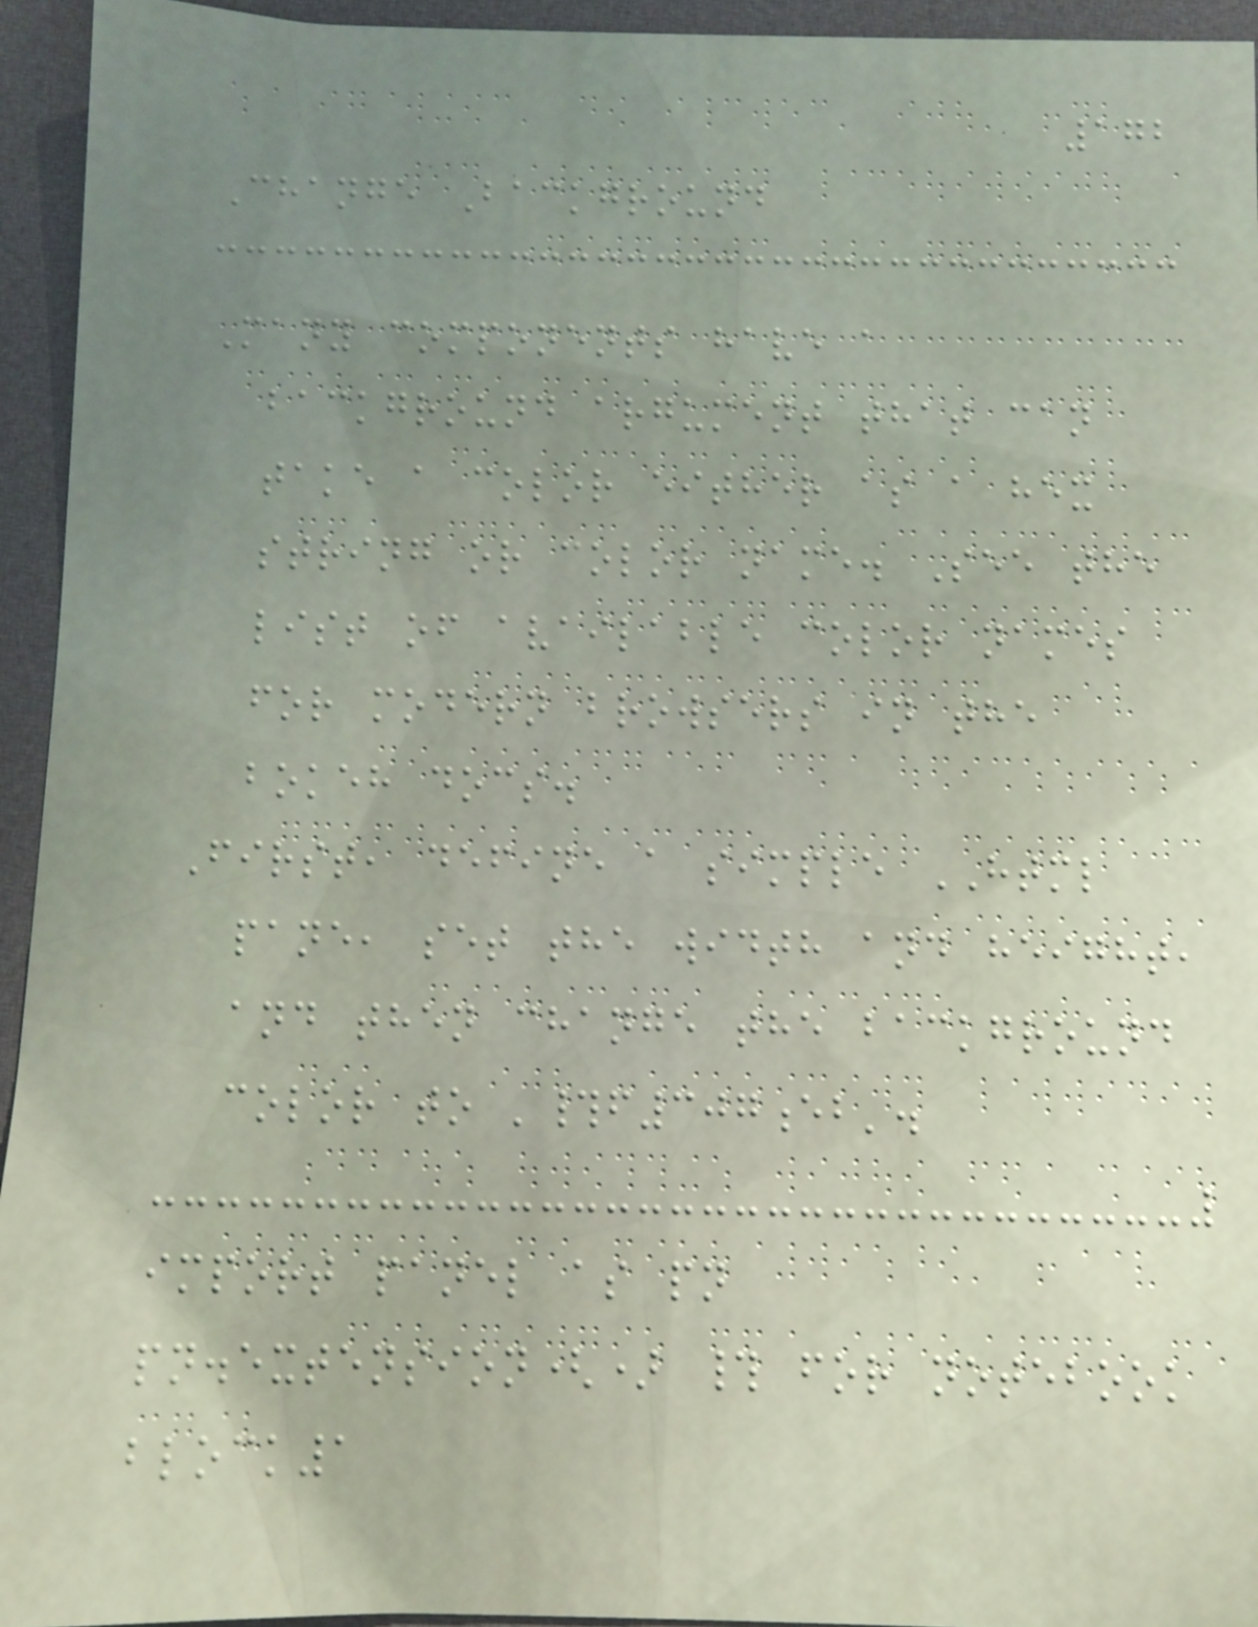172
Change Background
Many components have a
background argument that can
take a color either as a hex
string or color name. See the
list of available color names
for modern browsers in the
bokeh docs.
First, define a simple HTML
pane, set the width and height,
and then change the background
color to '#f307eb'.
import panel as pn
pn.extension() # for notebook
block1
